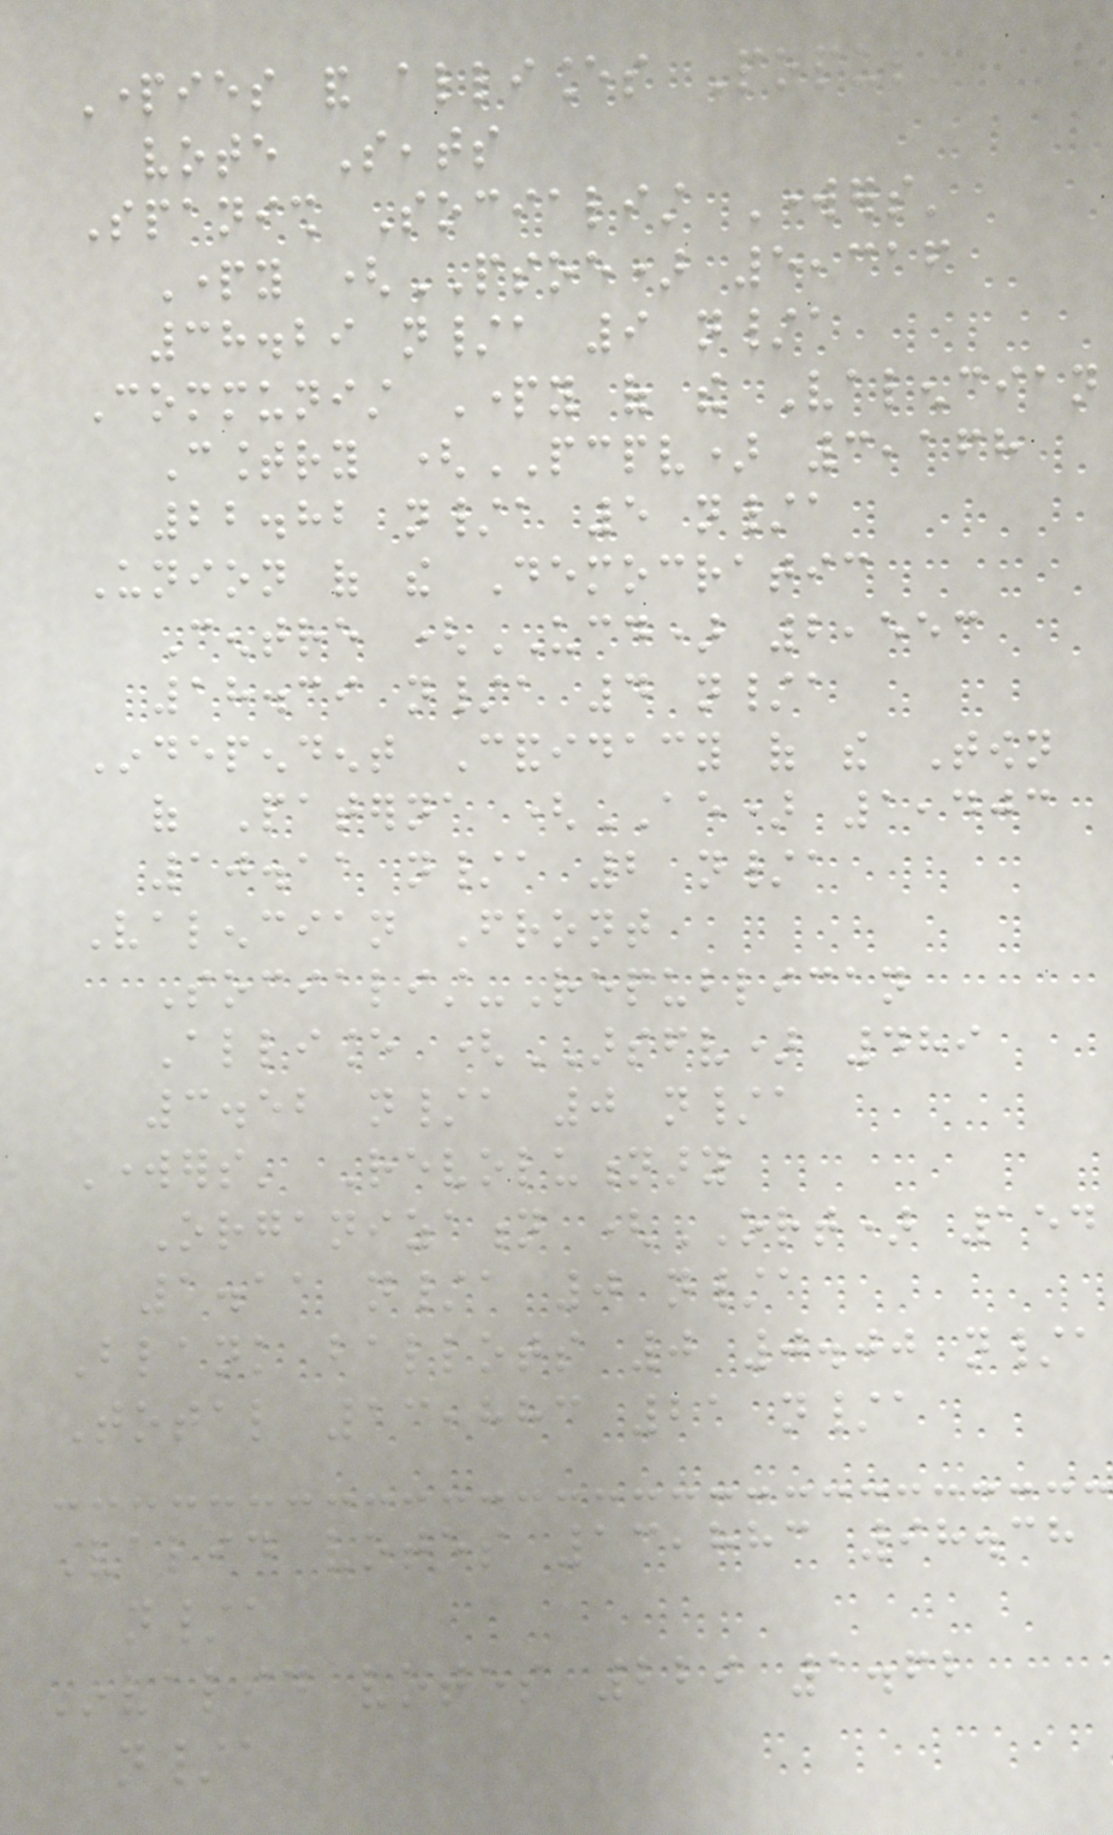Parties and alliances Popular
vote Seats
Spanish Socialist Workers'
Party (PSOE) 5,316
38.29 n/a 9 n/a
Communist Party of the Valencian
Country (PCPV) 3,168
22.82 n/a 5 n/a
Union of the Democratic
Centre (UCD) 2,553
18.39 n/a 4 n/a
Independent Candidacy of the Town
of Paterna (AE) 1,403
10.11 n/a 2 n/a
Valencian Front
Socialist-Republican
Alliance (ARSFV) 489
3.52 n/a 0 n/a
Workers' Revolutionary
Organization (ORT) 154
1.11 n/a 0 n/a
Blank ballots 0 0.00 n/a
Total 13,883 21 n/a
Valid votes 13,883 98.38
n/a
Invalid votes 229 1.62
n/a
